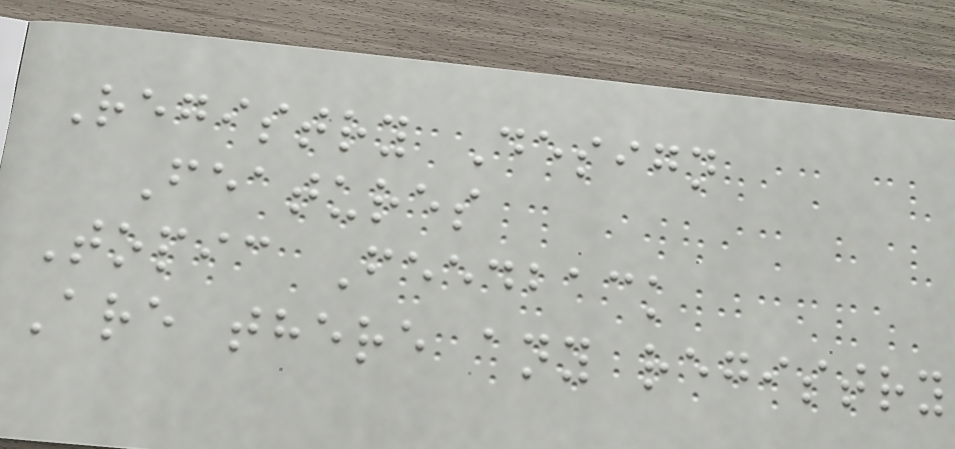Registry Design
Features
Topic Feedback
Are there any registry
